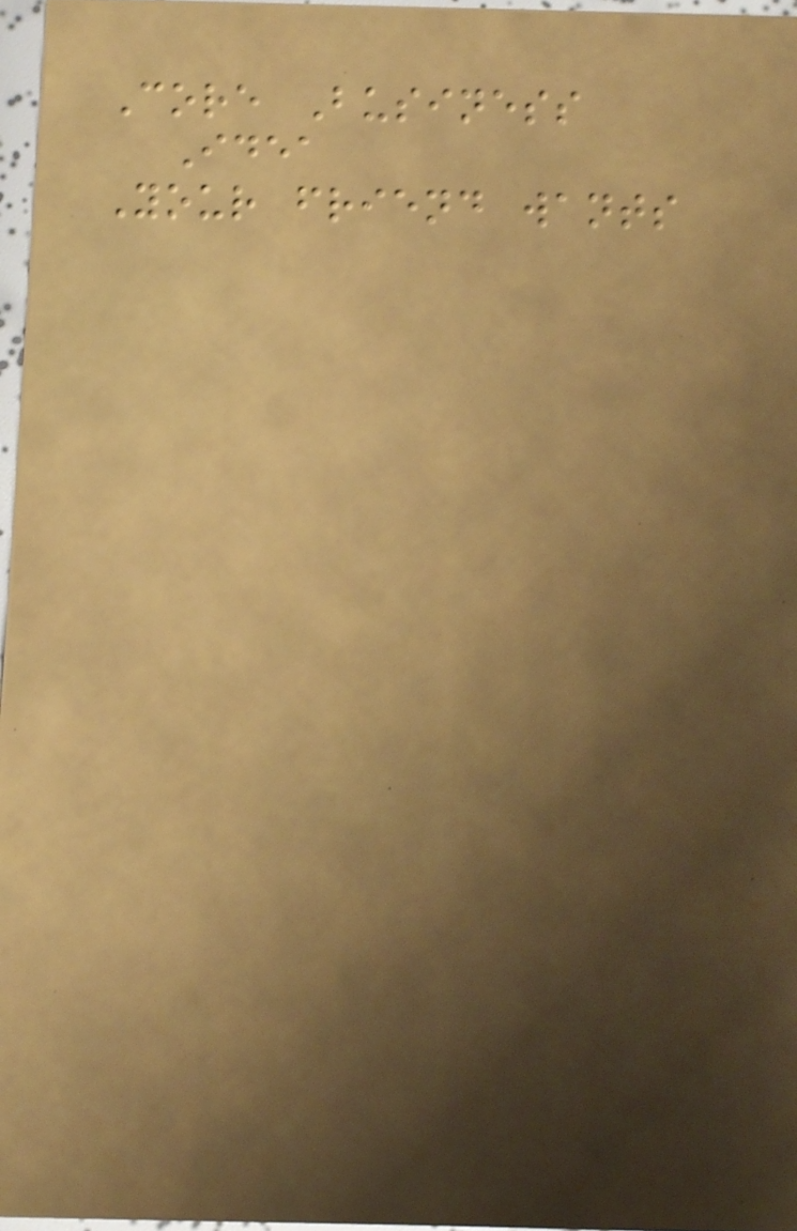Core Business
Idea
Your friend wants
